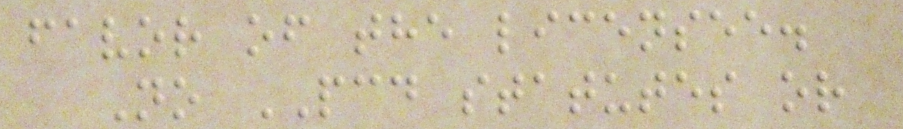favor of the licensee.
No PCD statutes or
